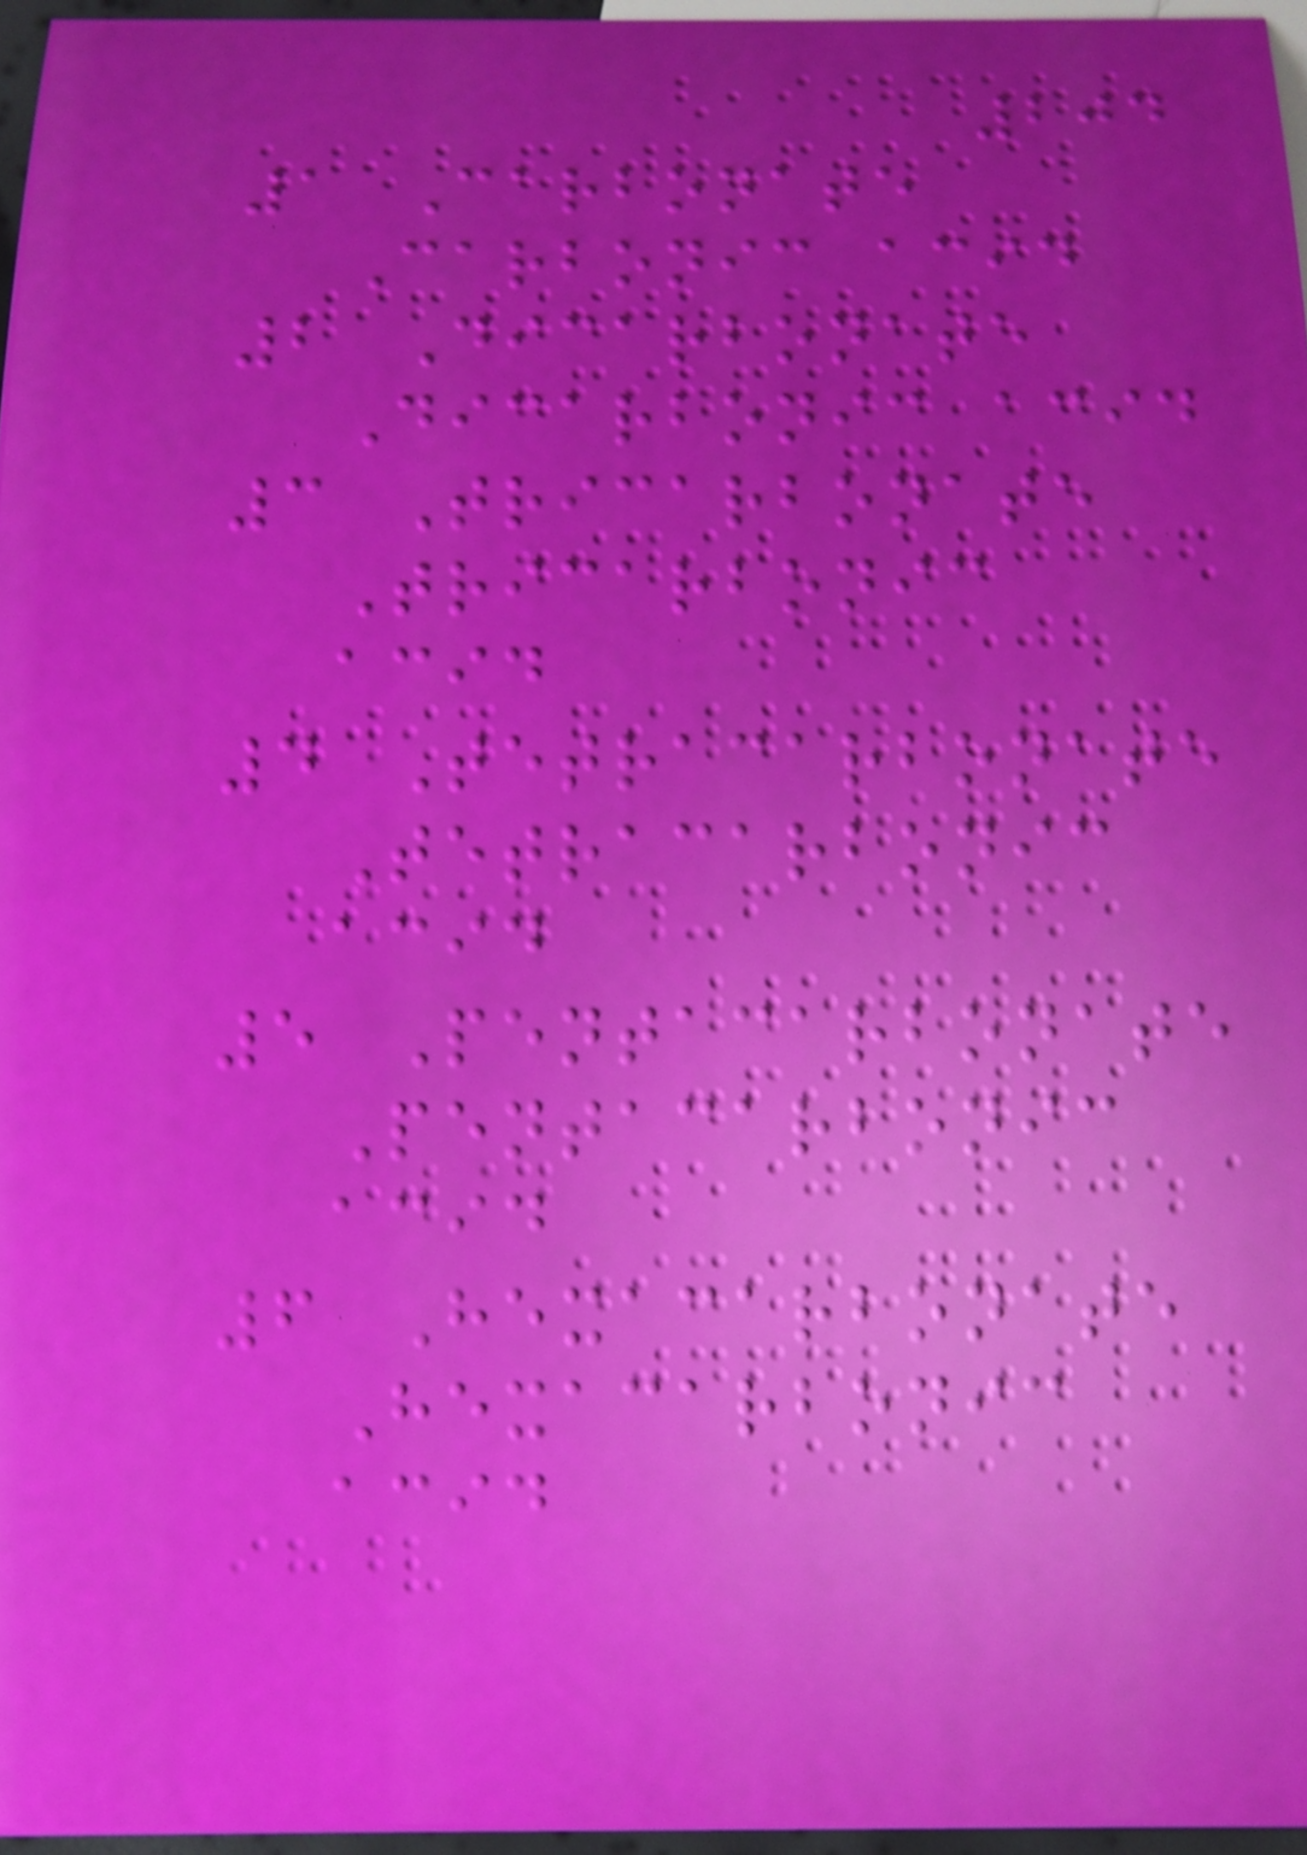204
1 Carbonate
Carbonic acid
2 Dicarbonate
Dicarbonic acid
3 Tricarbonate
Tricarbonic
acid
4 Tetracarbonate
Tetracarbonic
acid
5 Pentacarbonate
Pentacarbonic
acid
6 Hexacarbonate
Hexacarbonic
acid
